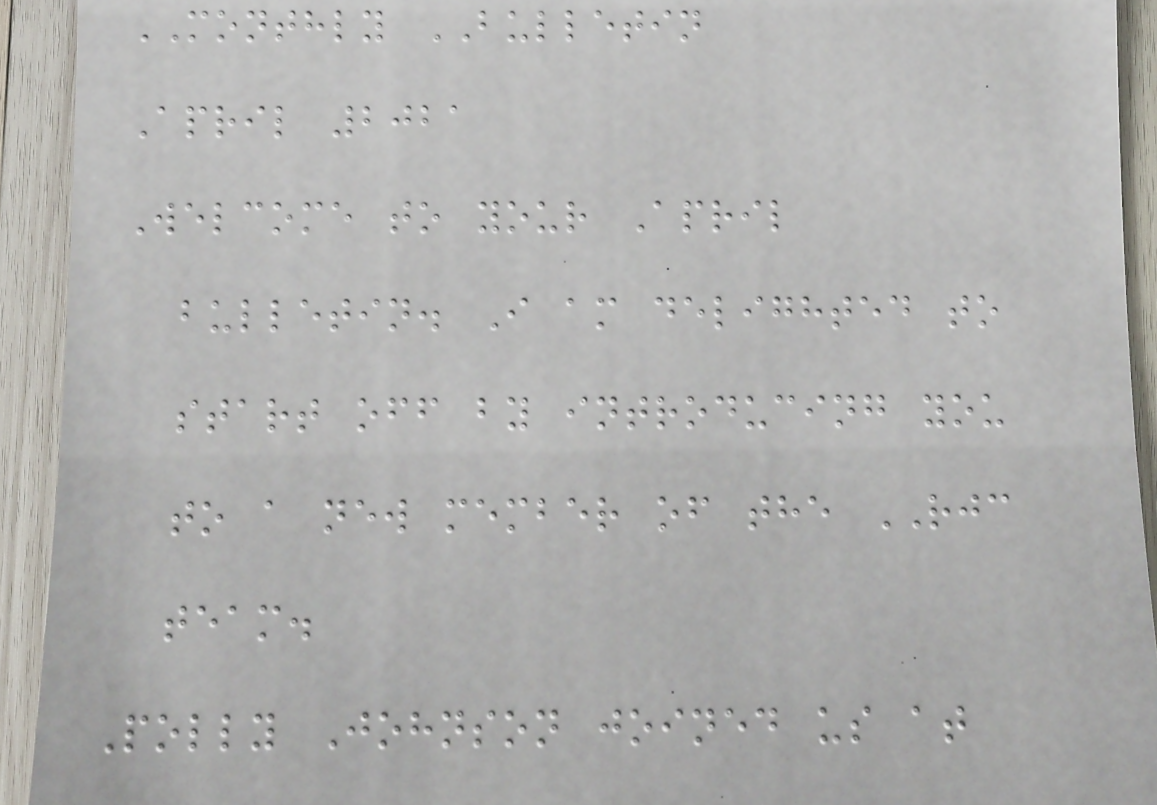MONTHLY BULLETIN
April 2021
Welcome to your April
bulletin. I am delighted to
start off by introducing you
to a new member of the RJC
team.
Polly Johnson joined us at
